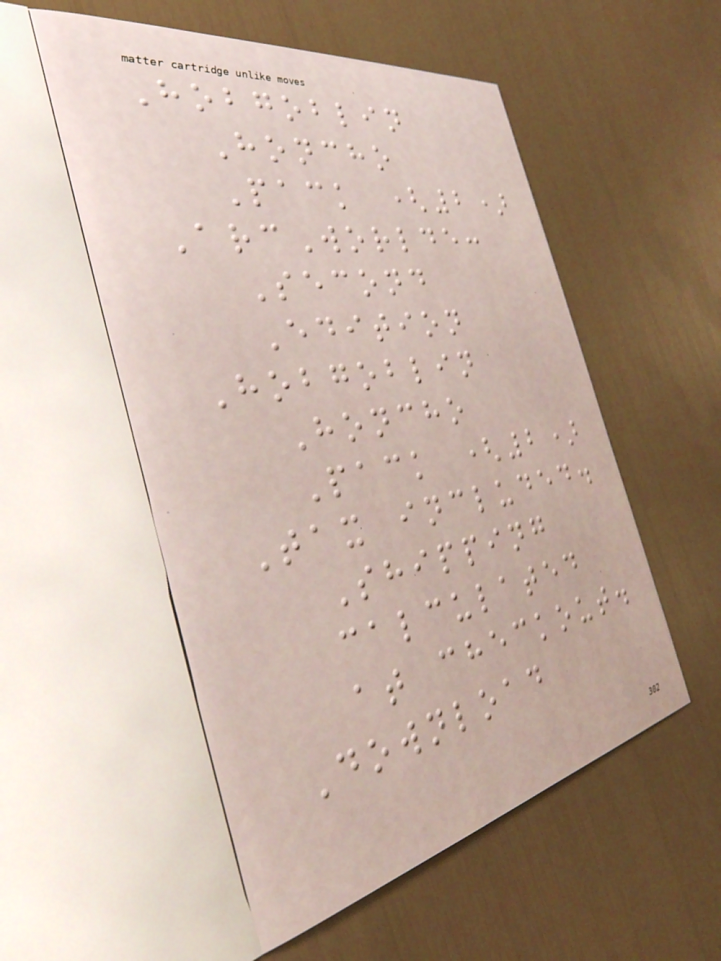Hobgoblin
Honcho
Pack (2)
ArcWorlde:
Second
Edition
Hobgoblin
Honcho
Pack (2)
Tax included.
Shipping
calculated
at checkout.
Download
